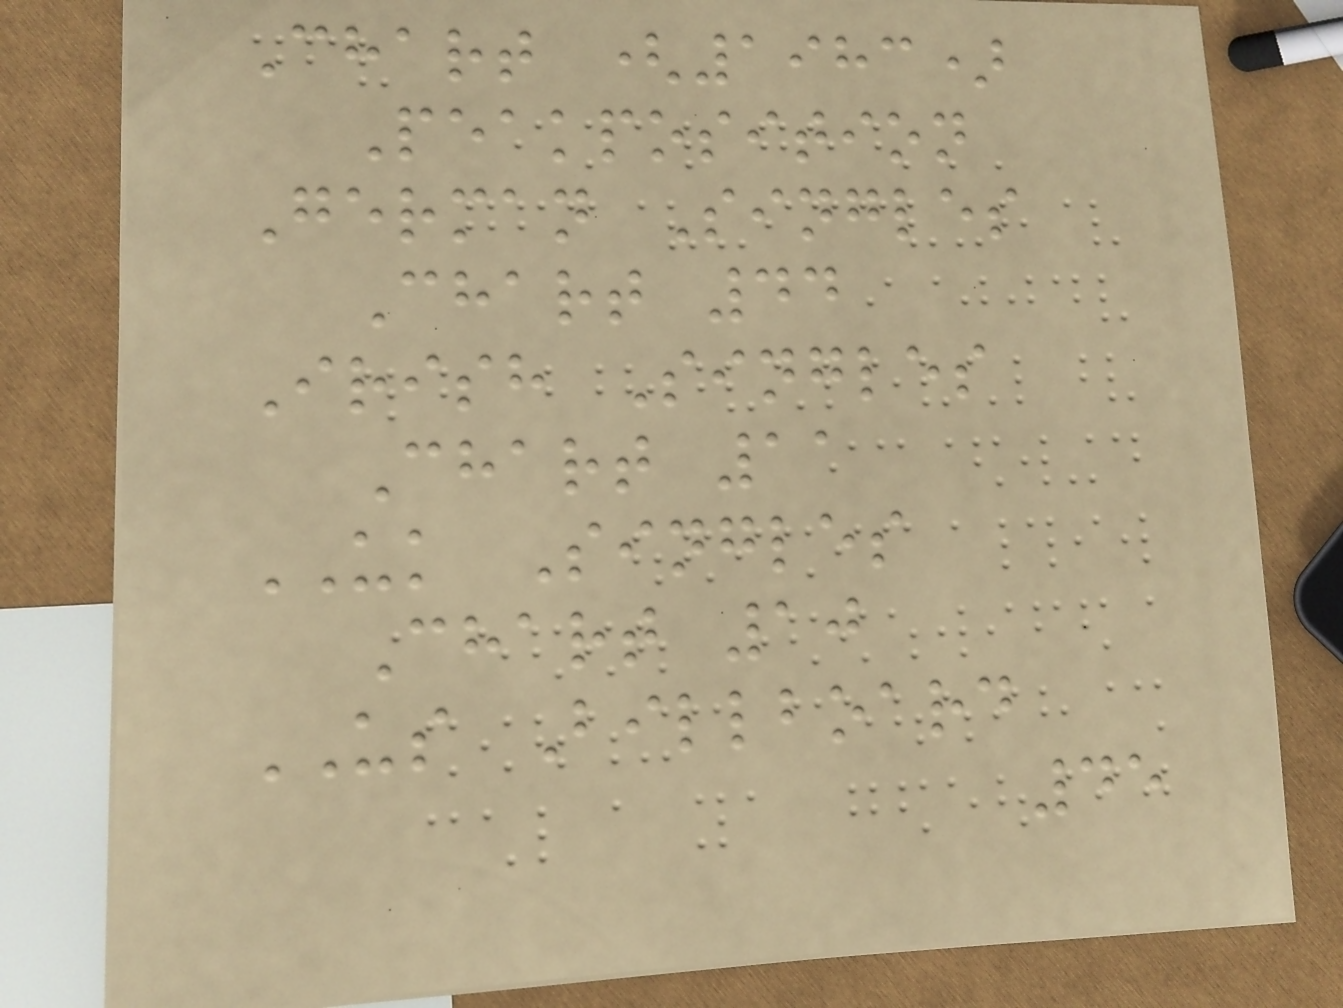Chart (1983)
Peakposition
German Singles
Chart 44
Irish Singles
Chart 11
UK Singles
Chart 10
US Billboard
45
